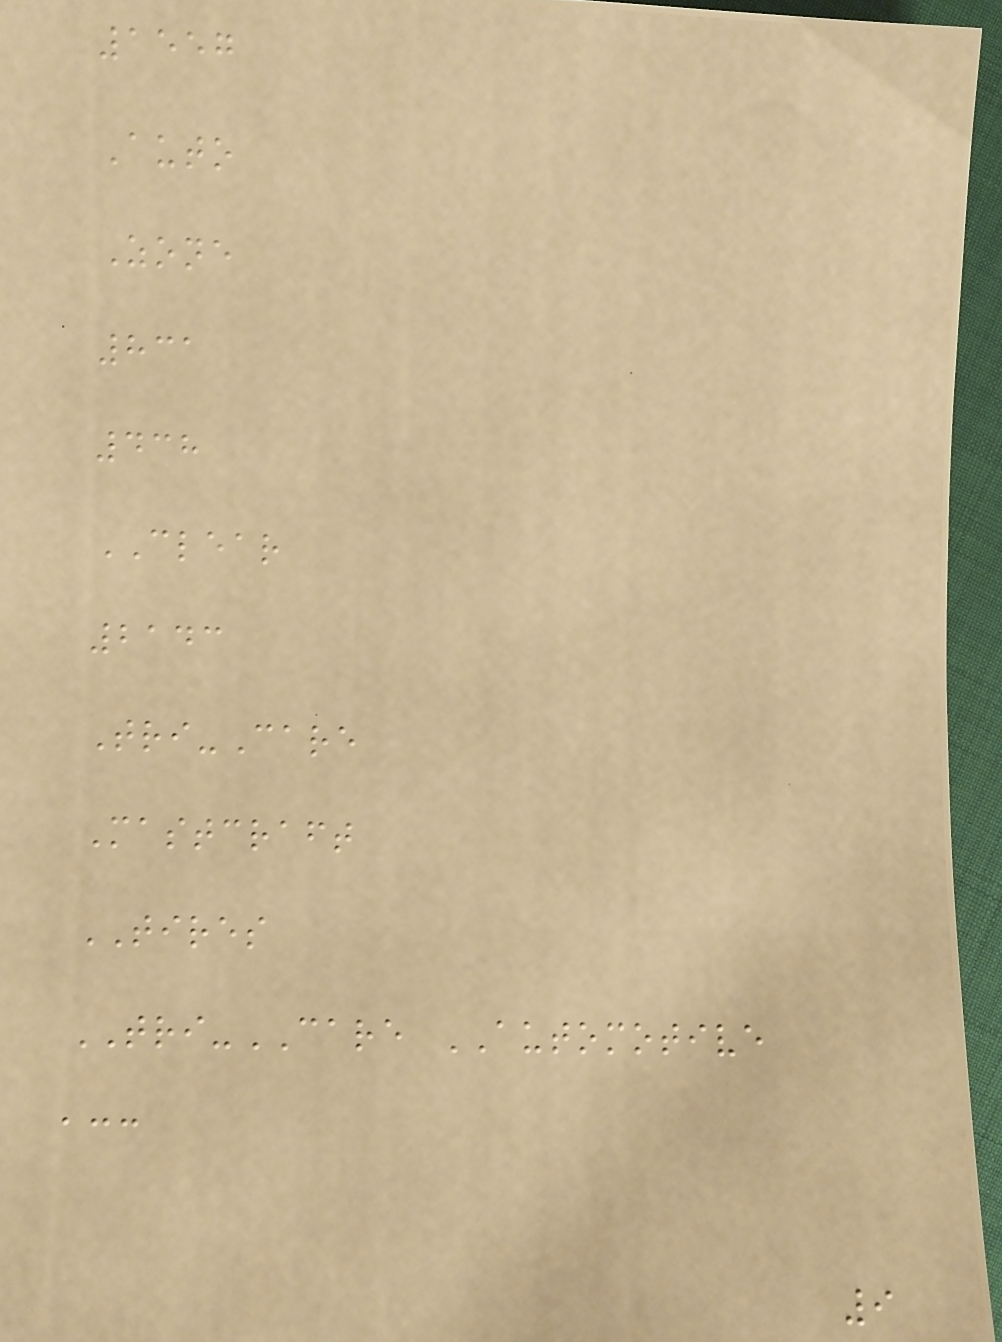1557
Auto
Zone
831
438
CLEAR
2143
Tri-Care
Mastcraft
TIRES
TRI-CARE AUTOMOTIVE
acc
9
